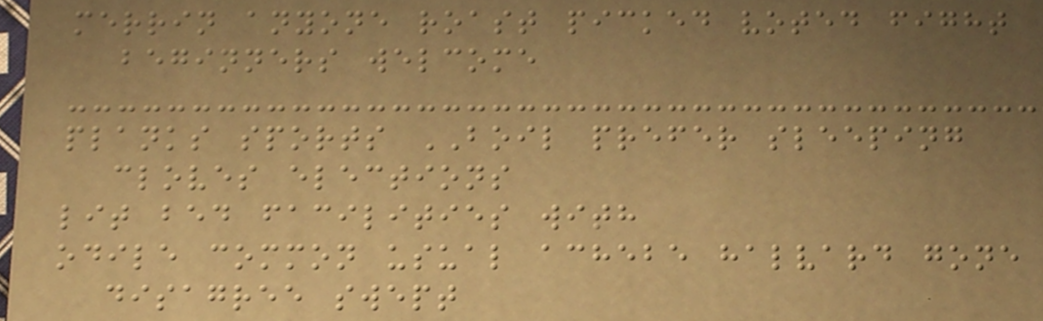merrin anyone roast picked voted fight
beginners welcome
planks sports BOIL prefer sleeping
cloves elections
lit bed facilities with
odile common usual achebe halvard gone
disagree swept
